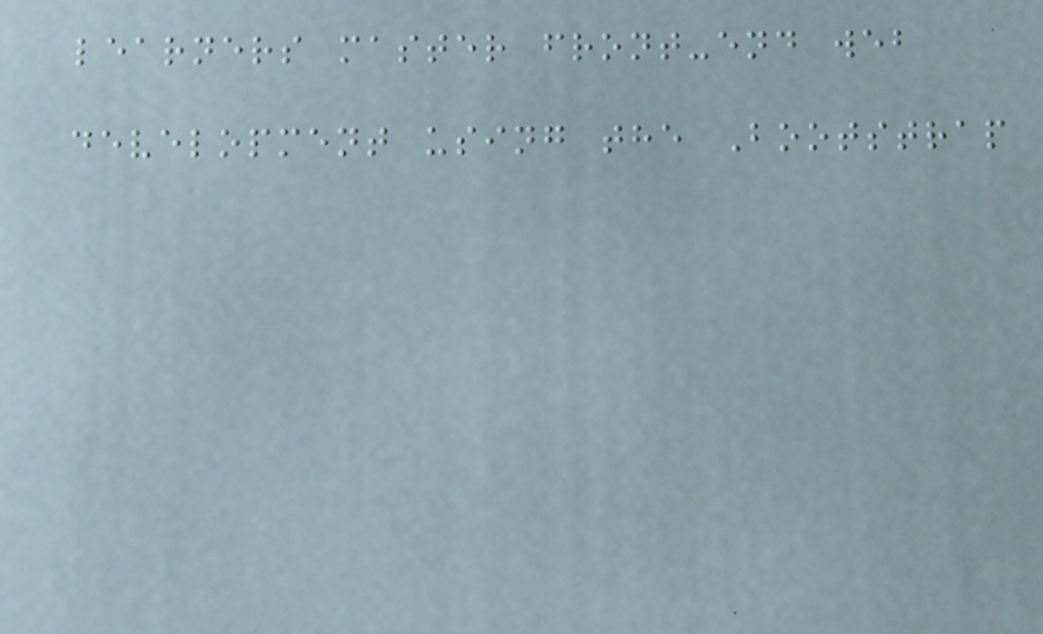learners master front-end web
development using the Bootstrap
